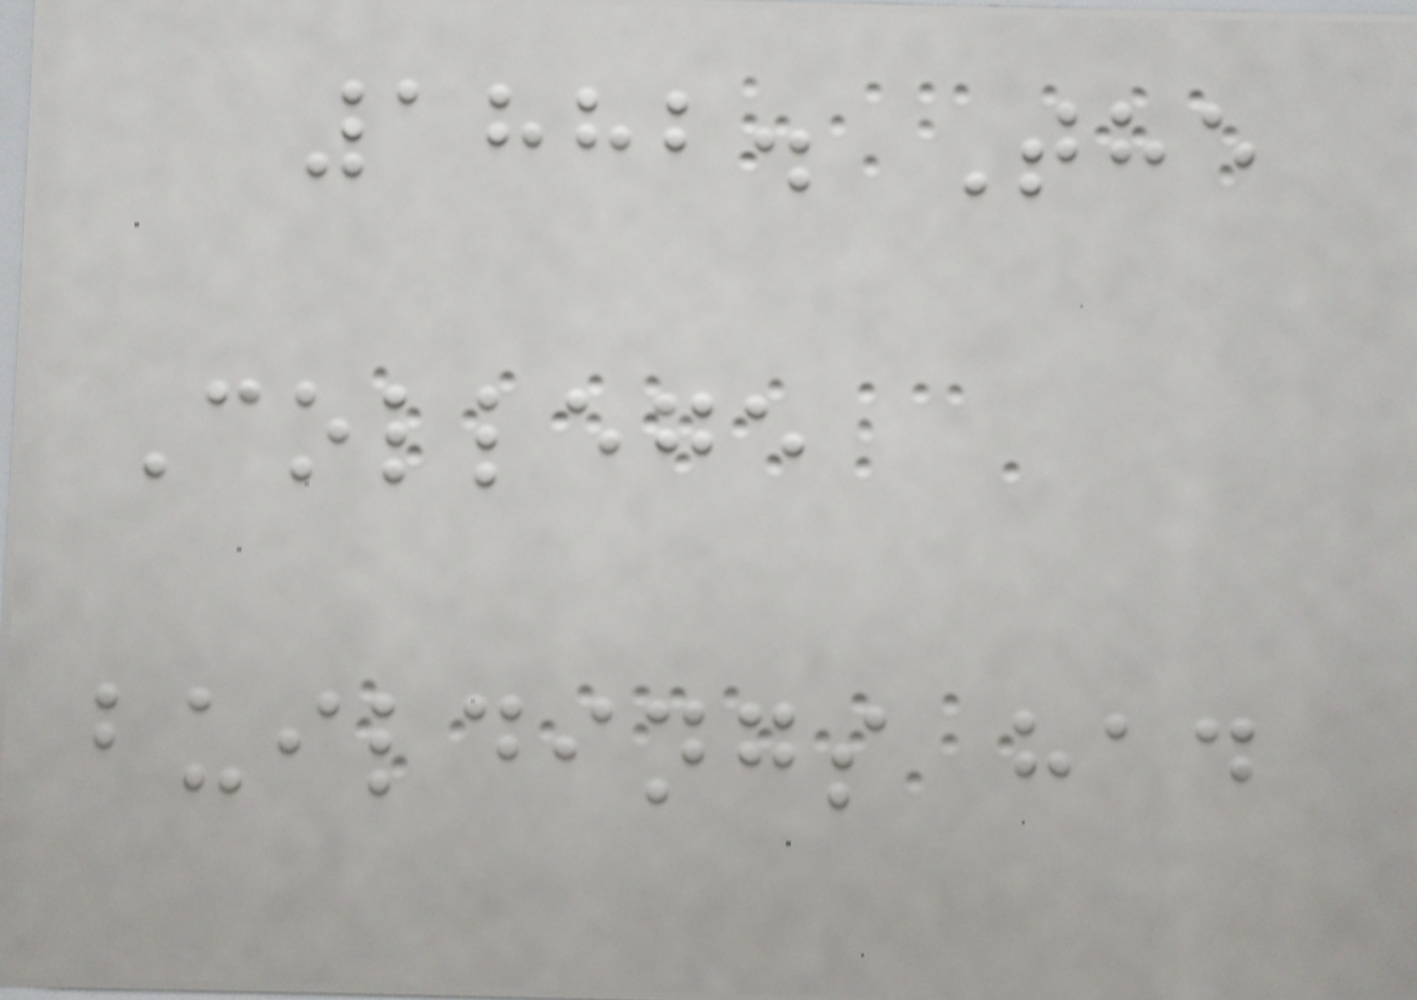1882. The
College
buildings had
